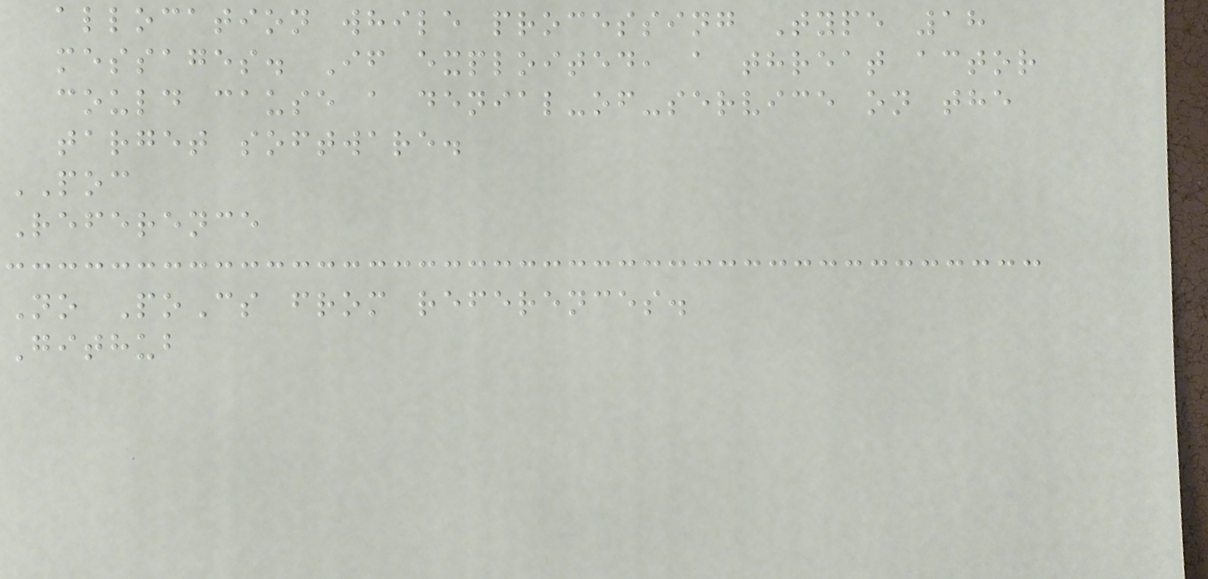allocation while processing Type 18
messages. If exploited, a threat actor
could cause a denial-of-service on the
target software.
POC
Reference
No PoCs from references.
Github
